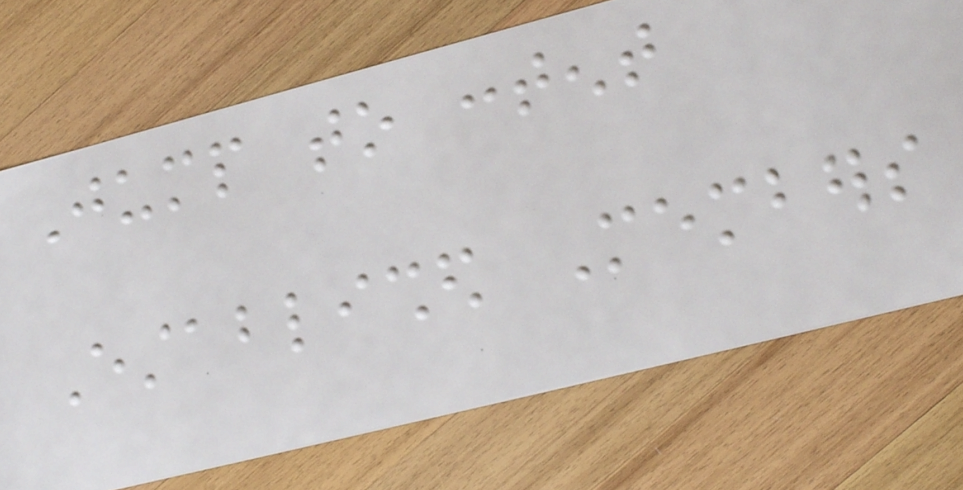Jump to content
Established Members
